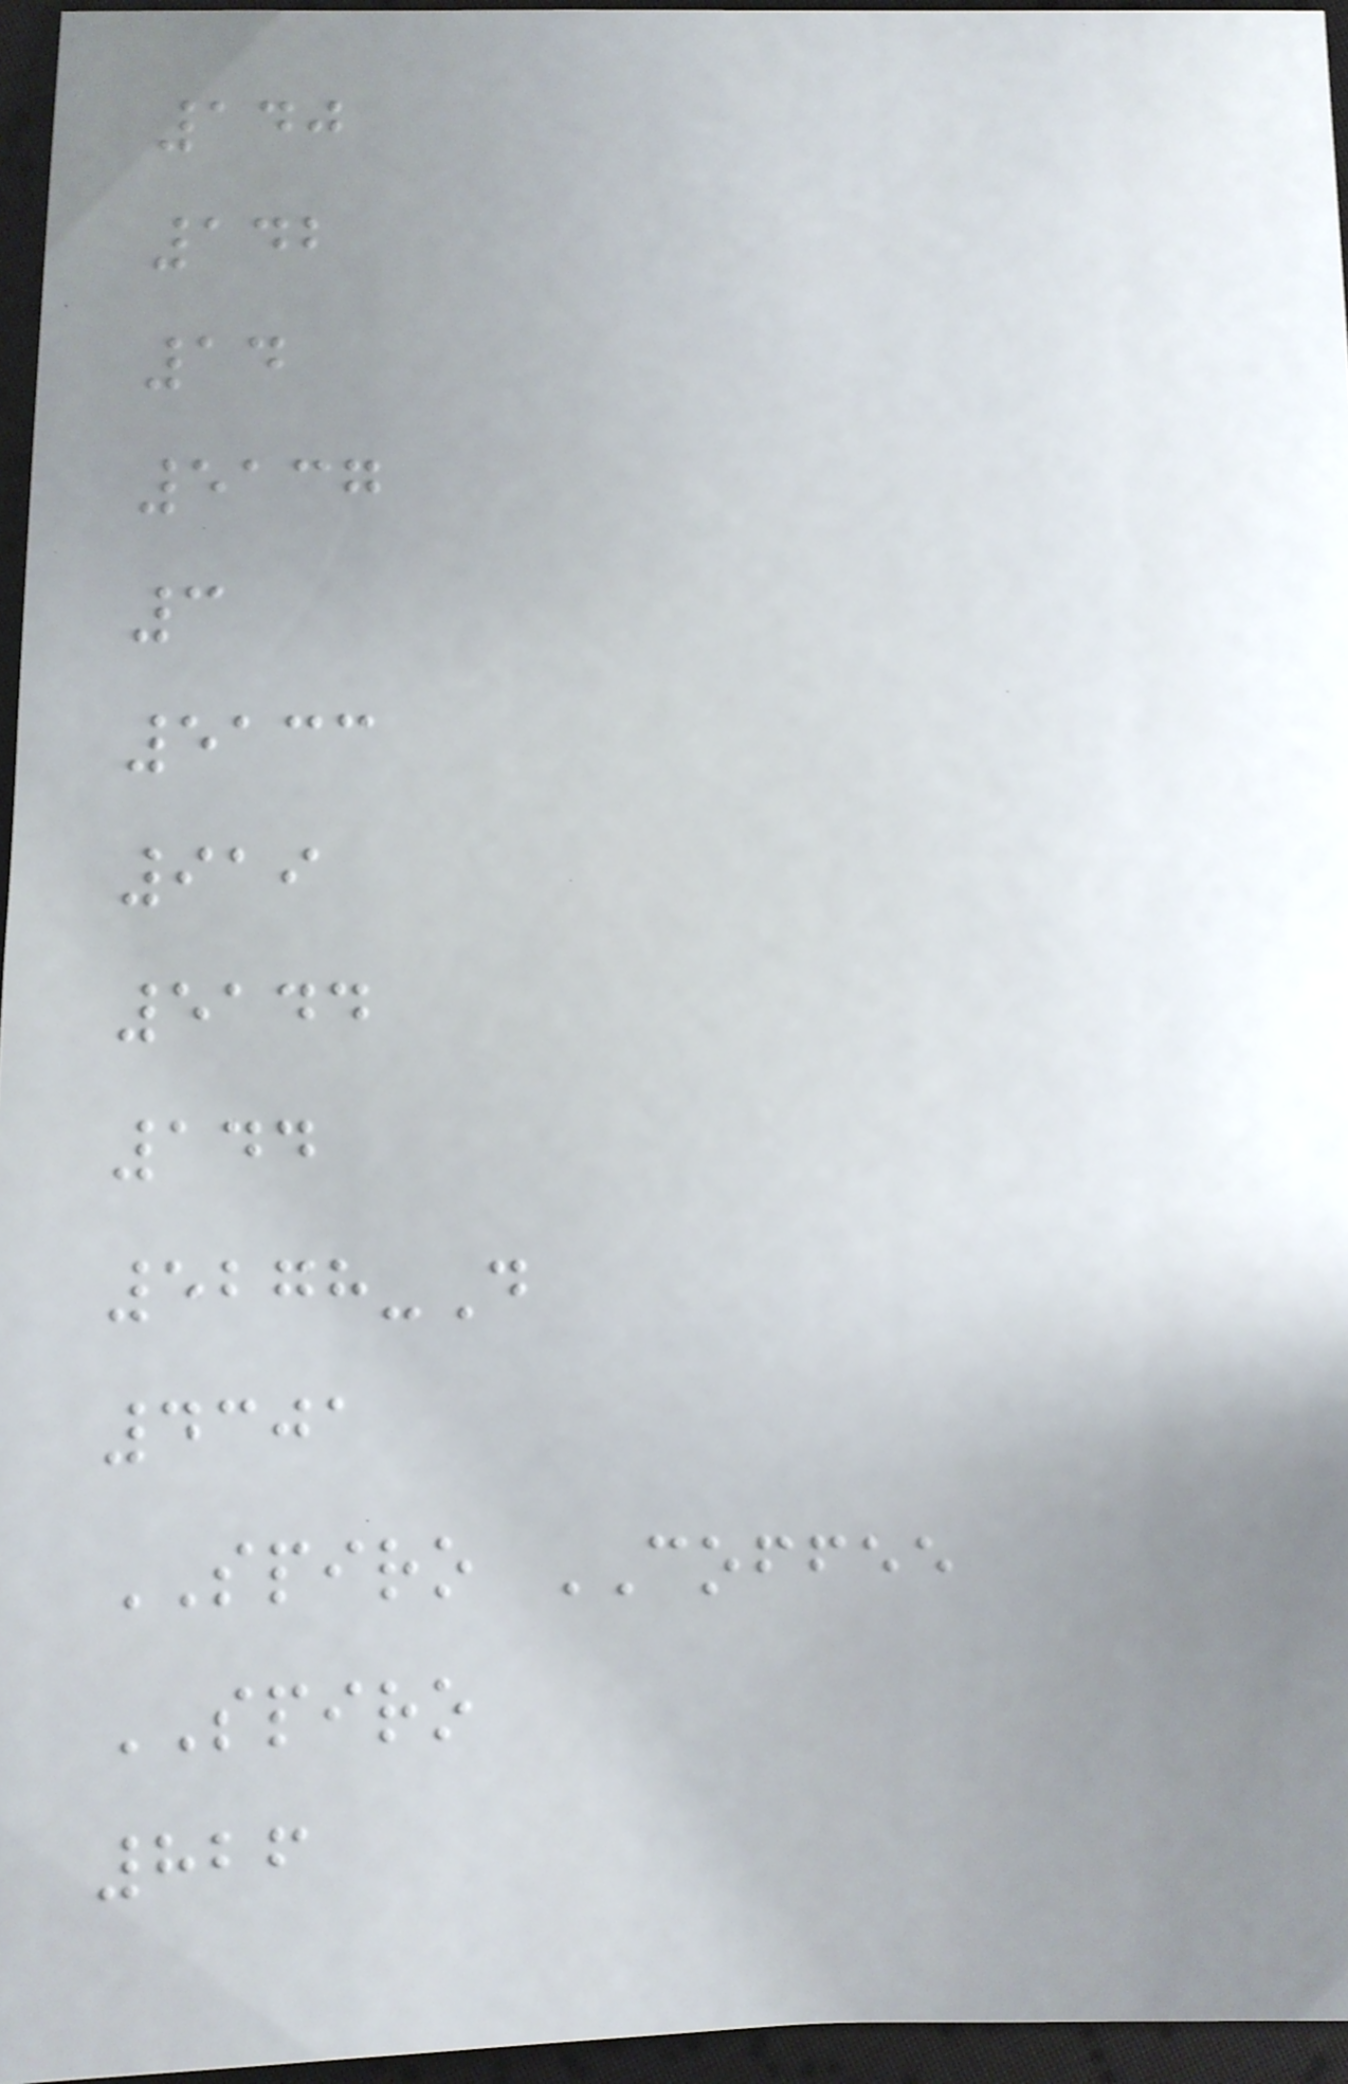140
142
14
5137
3
5133
919
5144
144
5278-D
4301
SPIRO COFFEE
SPIRO
826
